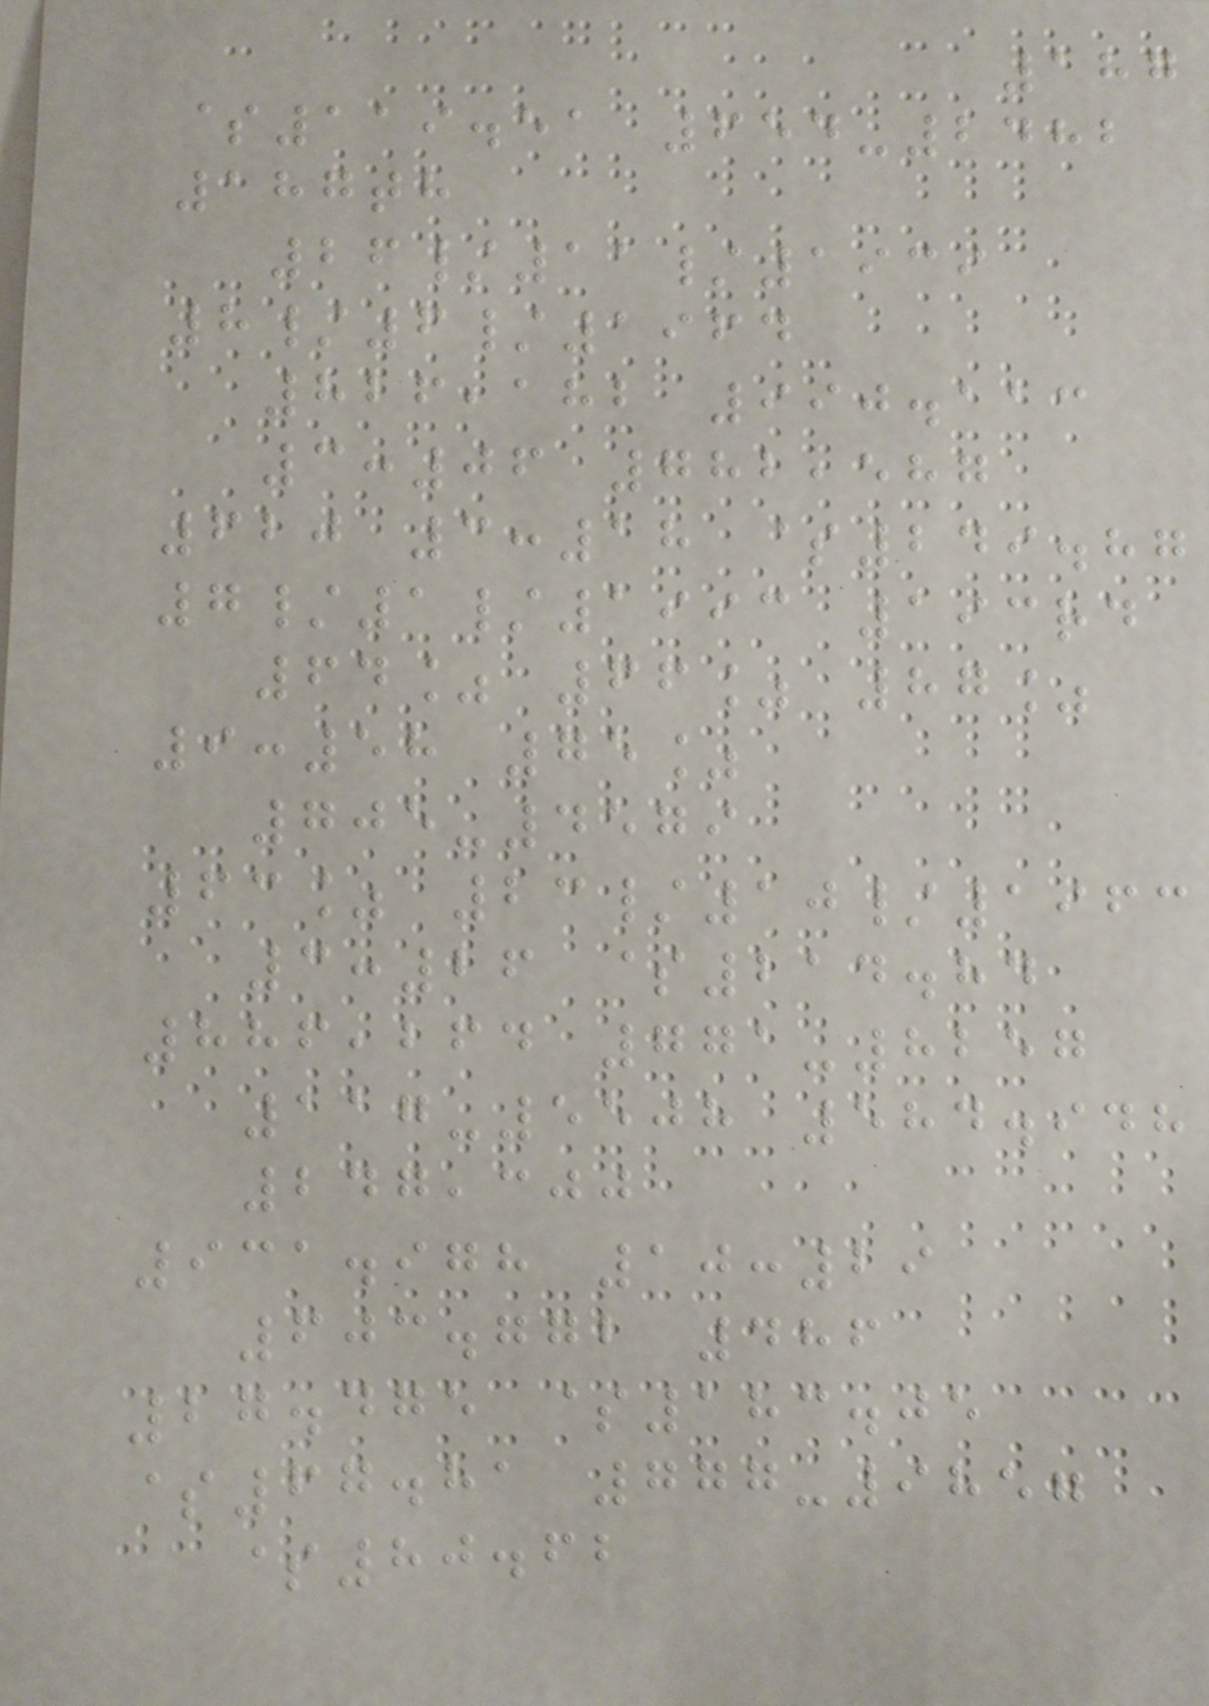187
$119.51 654-2482
187th
26/11/1939
8/6/1964
826,182 990.113
3:06 782,587
620 3:18 $249.87
7/1/1993 193rd
64% 66% 87%
9:58 75%
705-4579
63% 23/10/1963
3:26 $214.84
886,264 771-8257
117-5508 584.948
247,300
931.978 10:29
603.772 486
27.475 $183.05
$67.81 777-9857
$80.62
